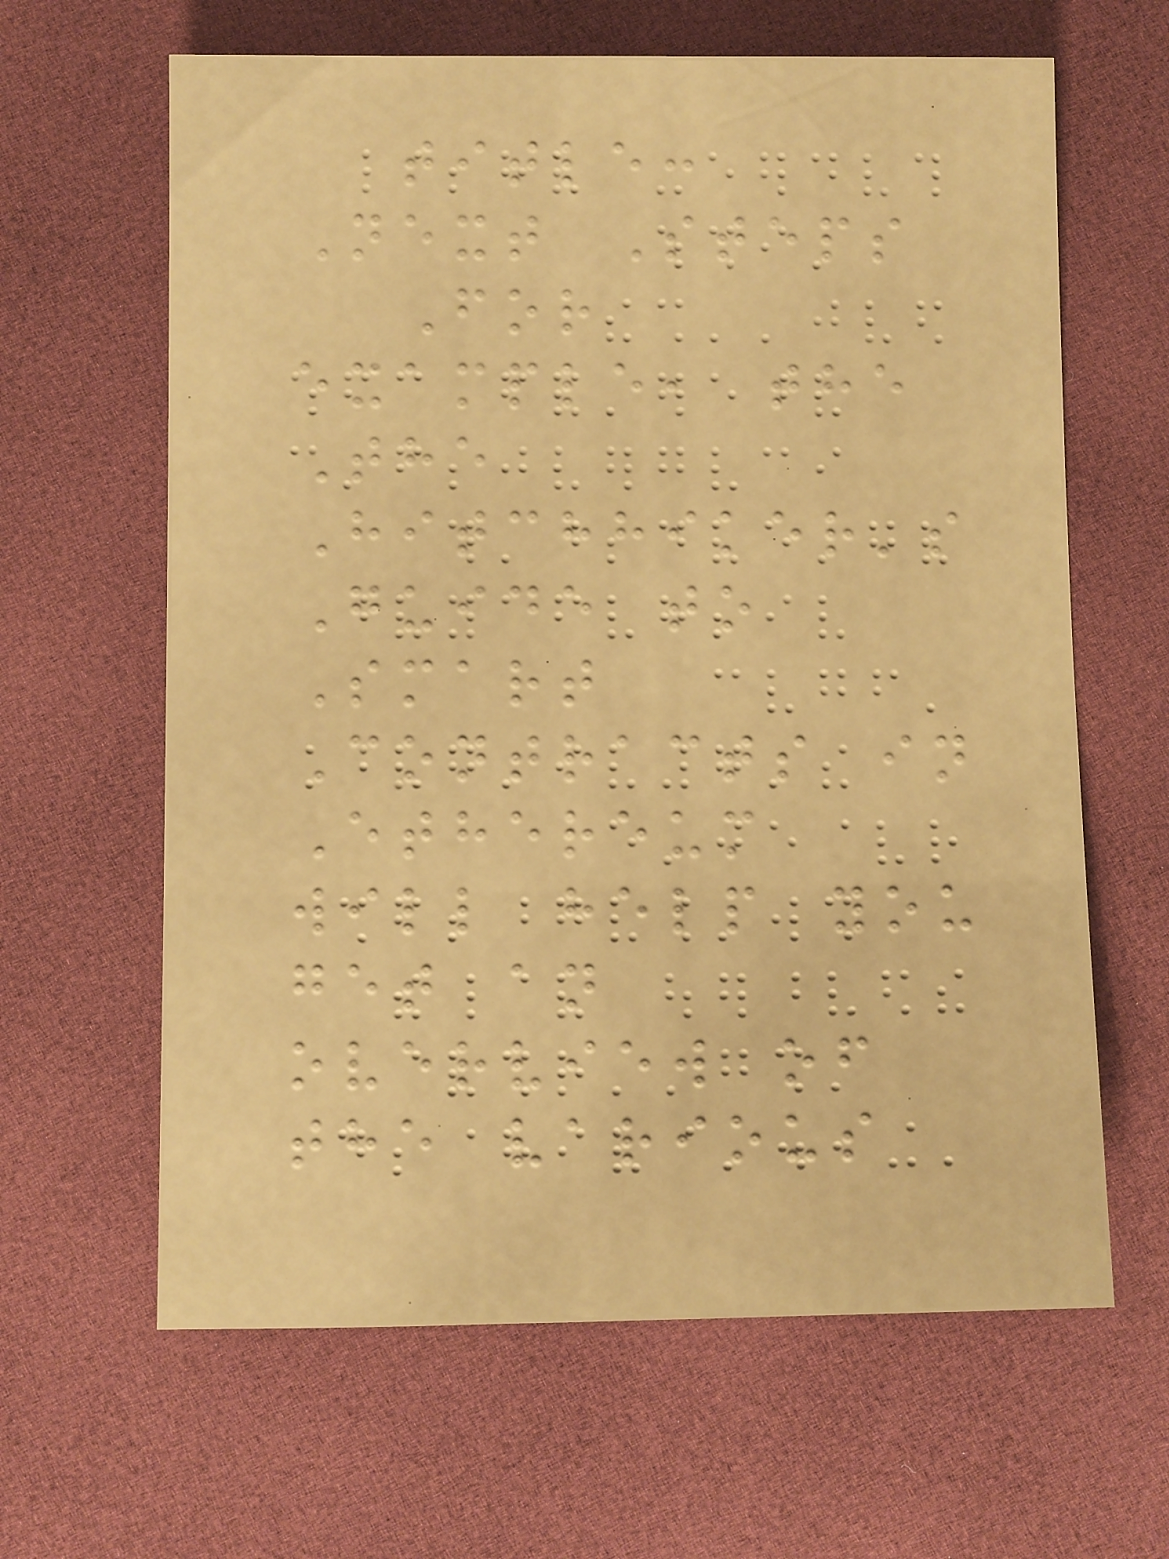title:
Next Steps
For
example, the
The
Hitchhiker's
Guide to
Smart
Contracts in
Ethereum
will help you
get an
overview of
the various
